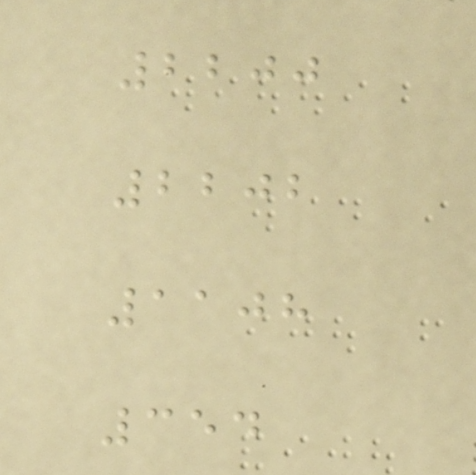2200
2202
1108
354
